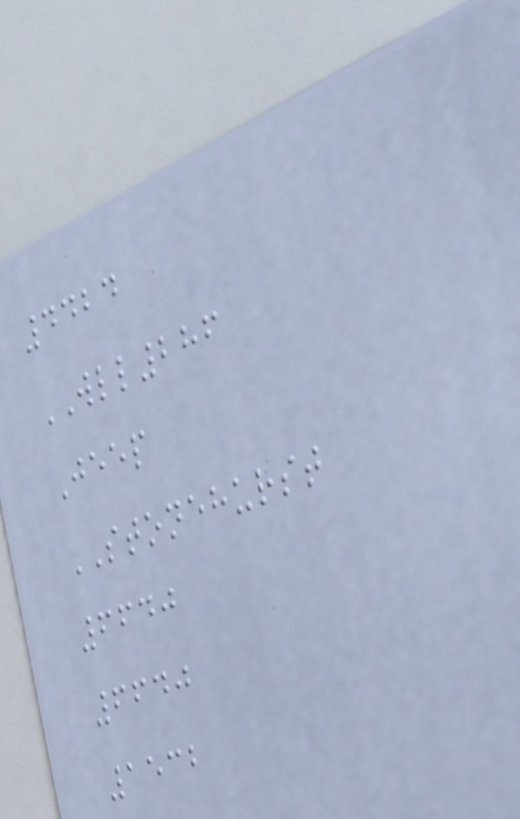4424
WLL286
Jeep
STONEHURST
6640
6640
1532
